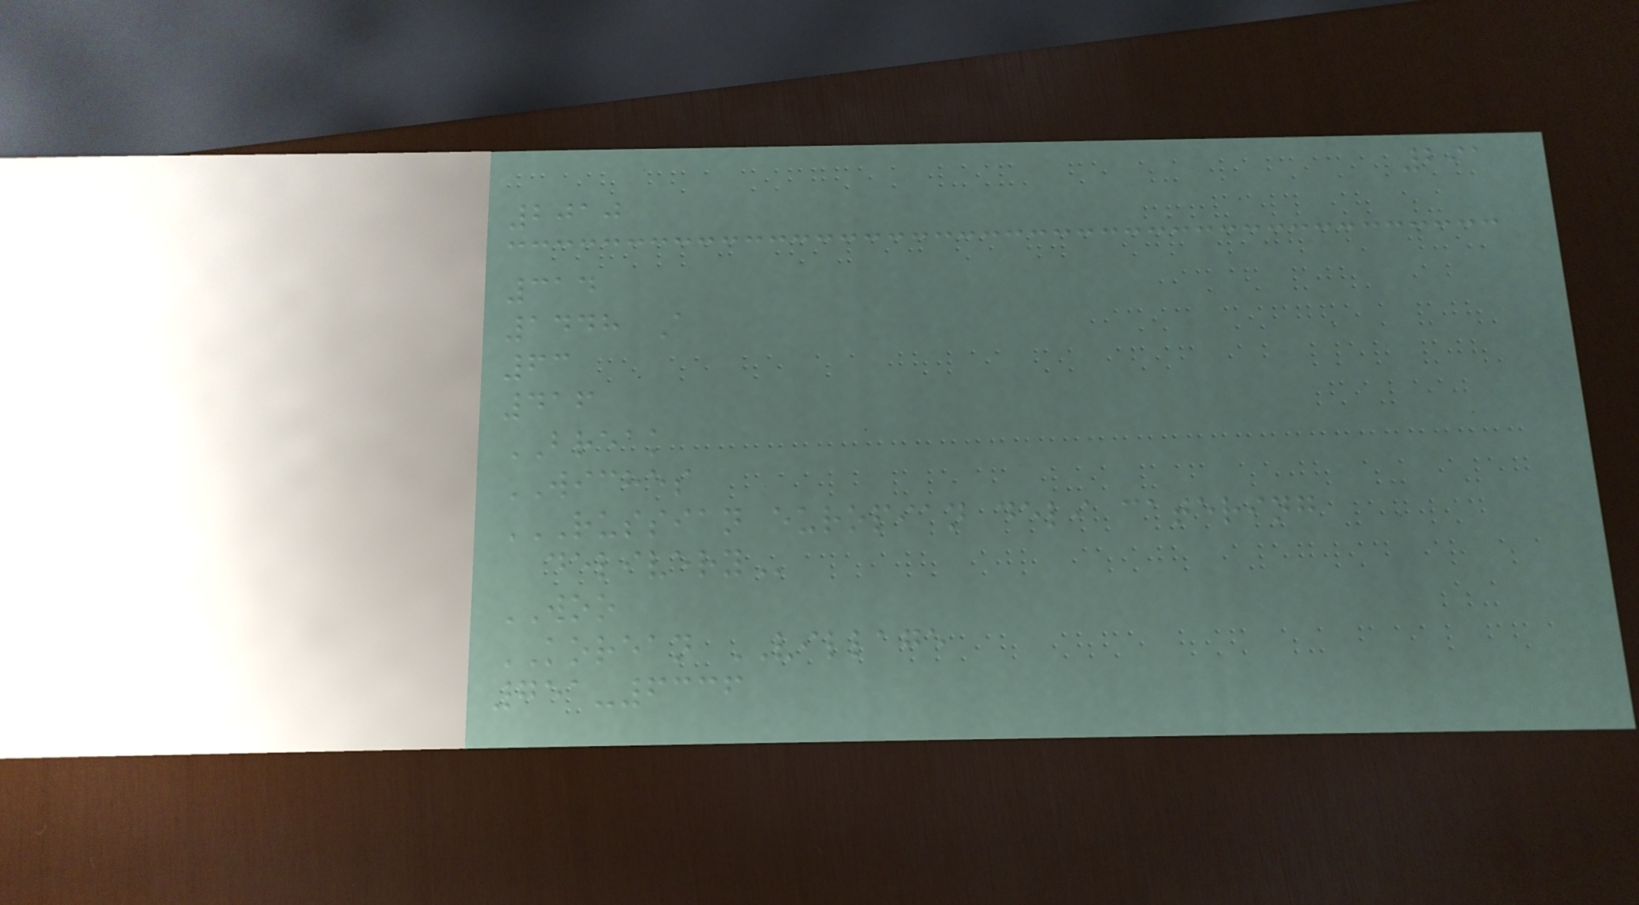291
2010
314
1448 A
63
416
BREAK
WICHES
RUSSIAN EUROPIAN DELI CATERING
DELIVERY
WOO
KOREAN VILLAGE
751-6336
